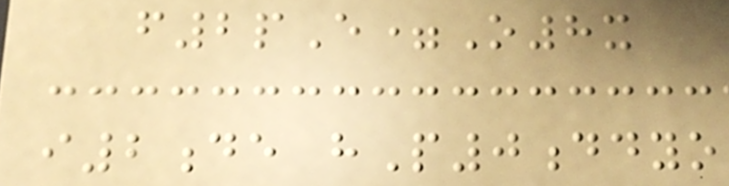f2pE=O8x
i2de hP0ddyo
